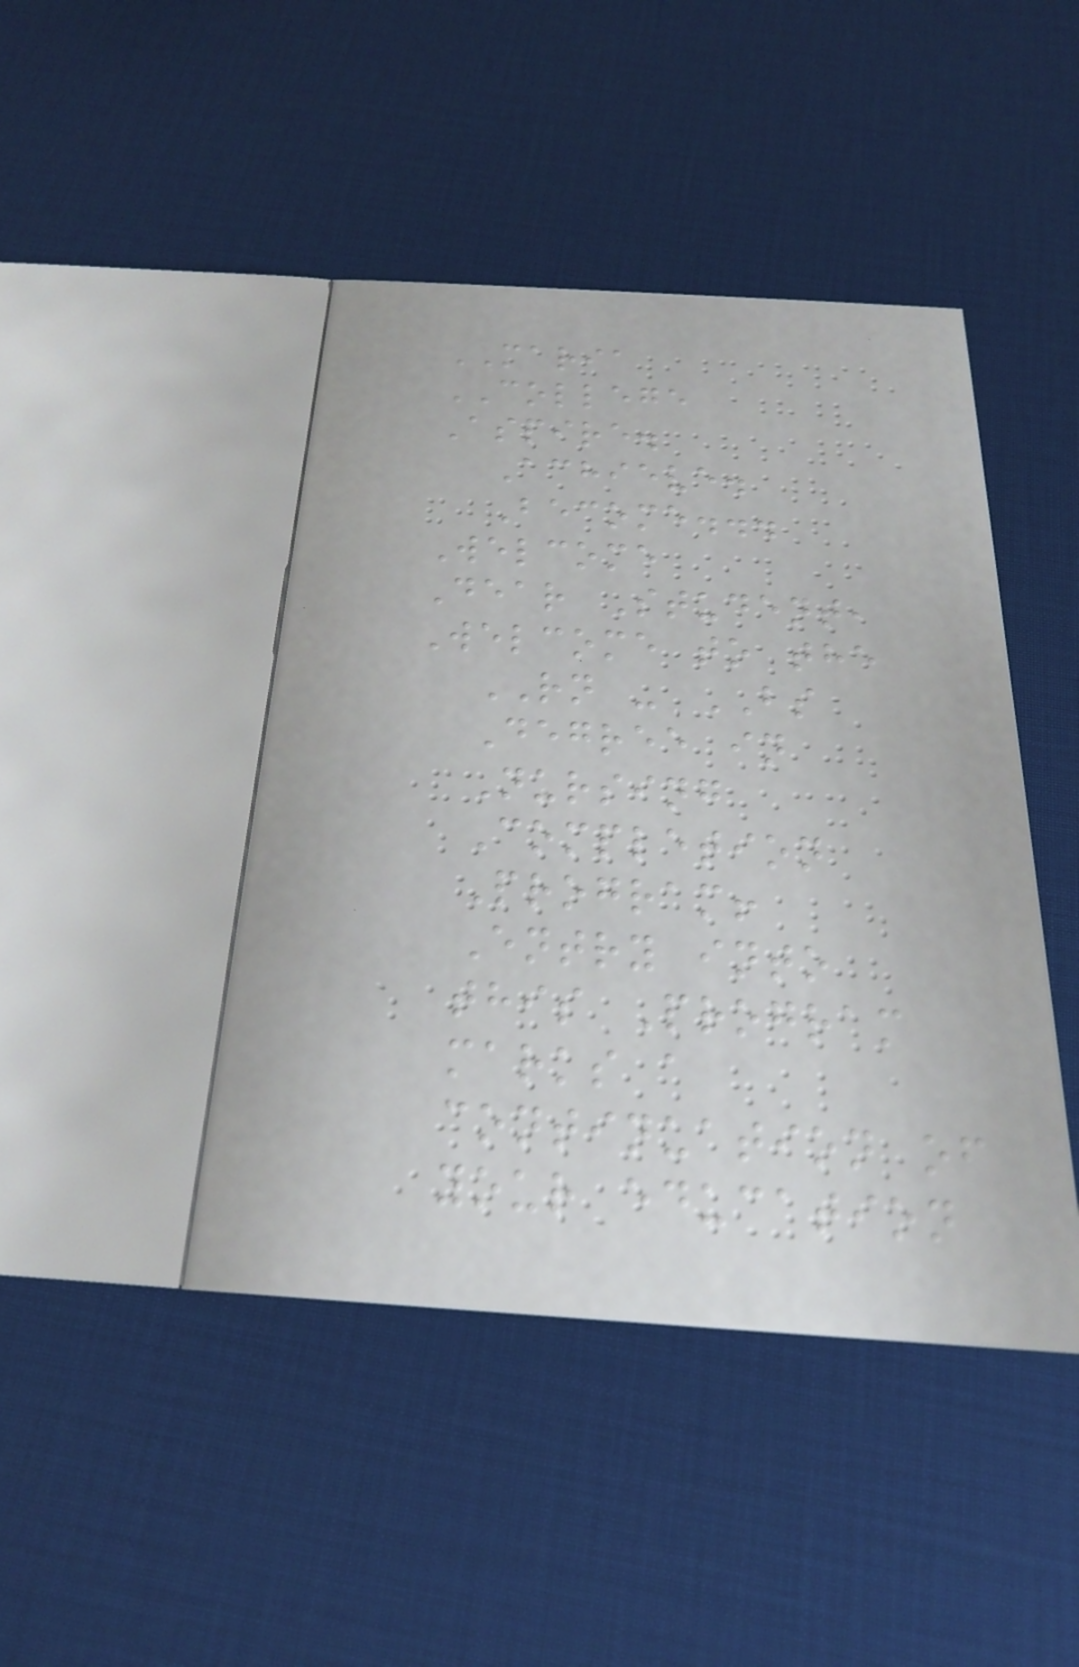MARIA
COLLEGE
Aspire.
Achieve.
Become...
Welcome
Dear Student,
Welcome to the
RN - BS
Degree in
Nursing
Completion
Program!
Entry into
this Program
marks a
continuation of
your education
